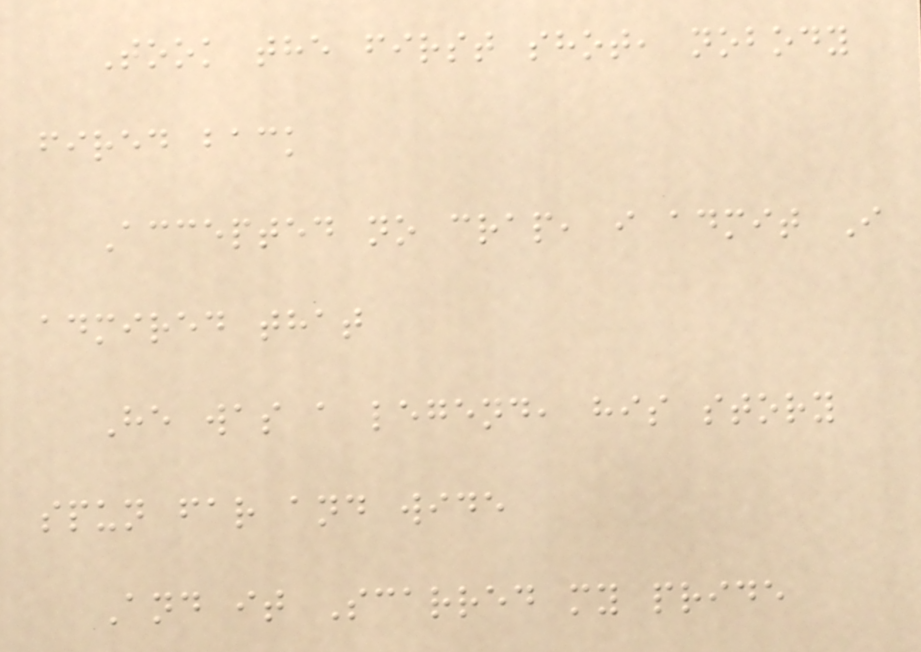Took the first shot, nobody
fired back
Accepted no crap, i admit I
admired that
He was a legend, his story
spun far and wide
And it Scarred my pride
